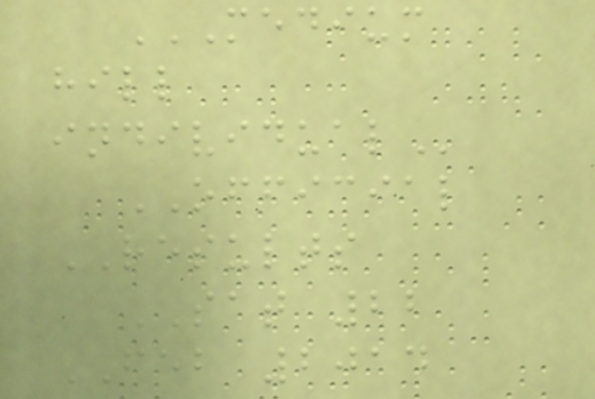MEDIUM
HILL
INDIVIDUAL
OFFICIAL
RESULTS
SAT 22
FEB 2014
